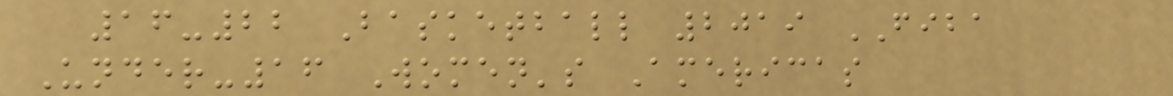16-22 Basketball 2019 FIBA
Under-16 Women's Americas
